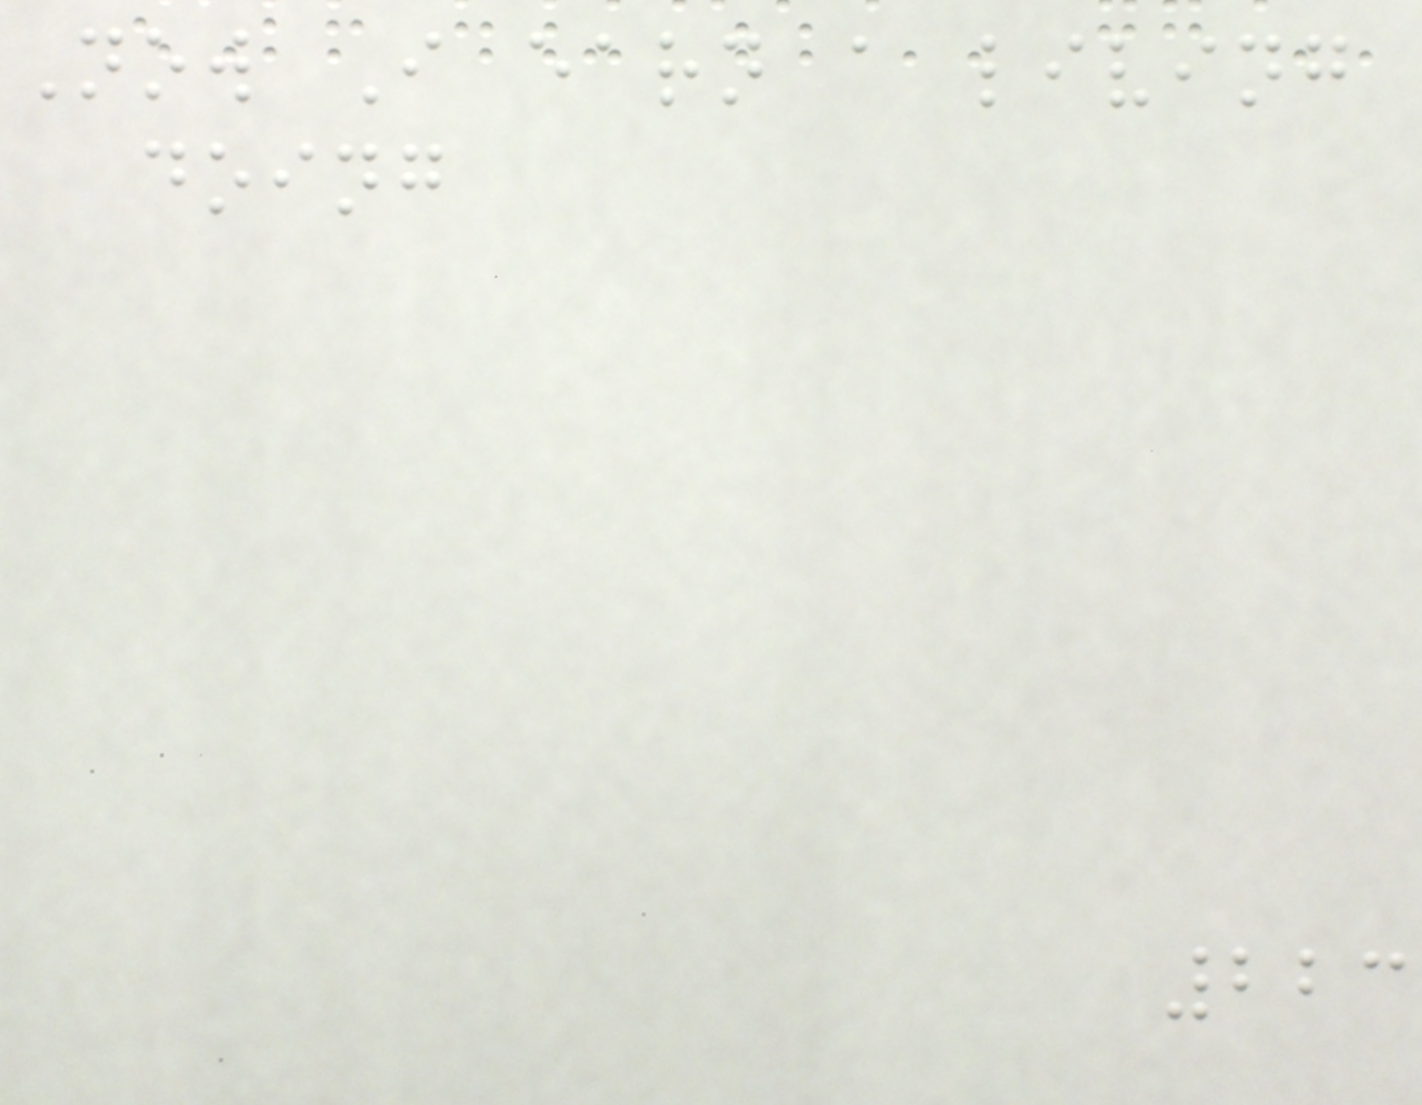Now I earn a living
doing
223
